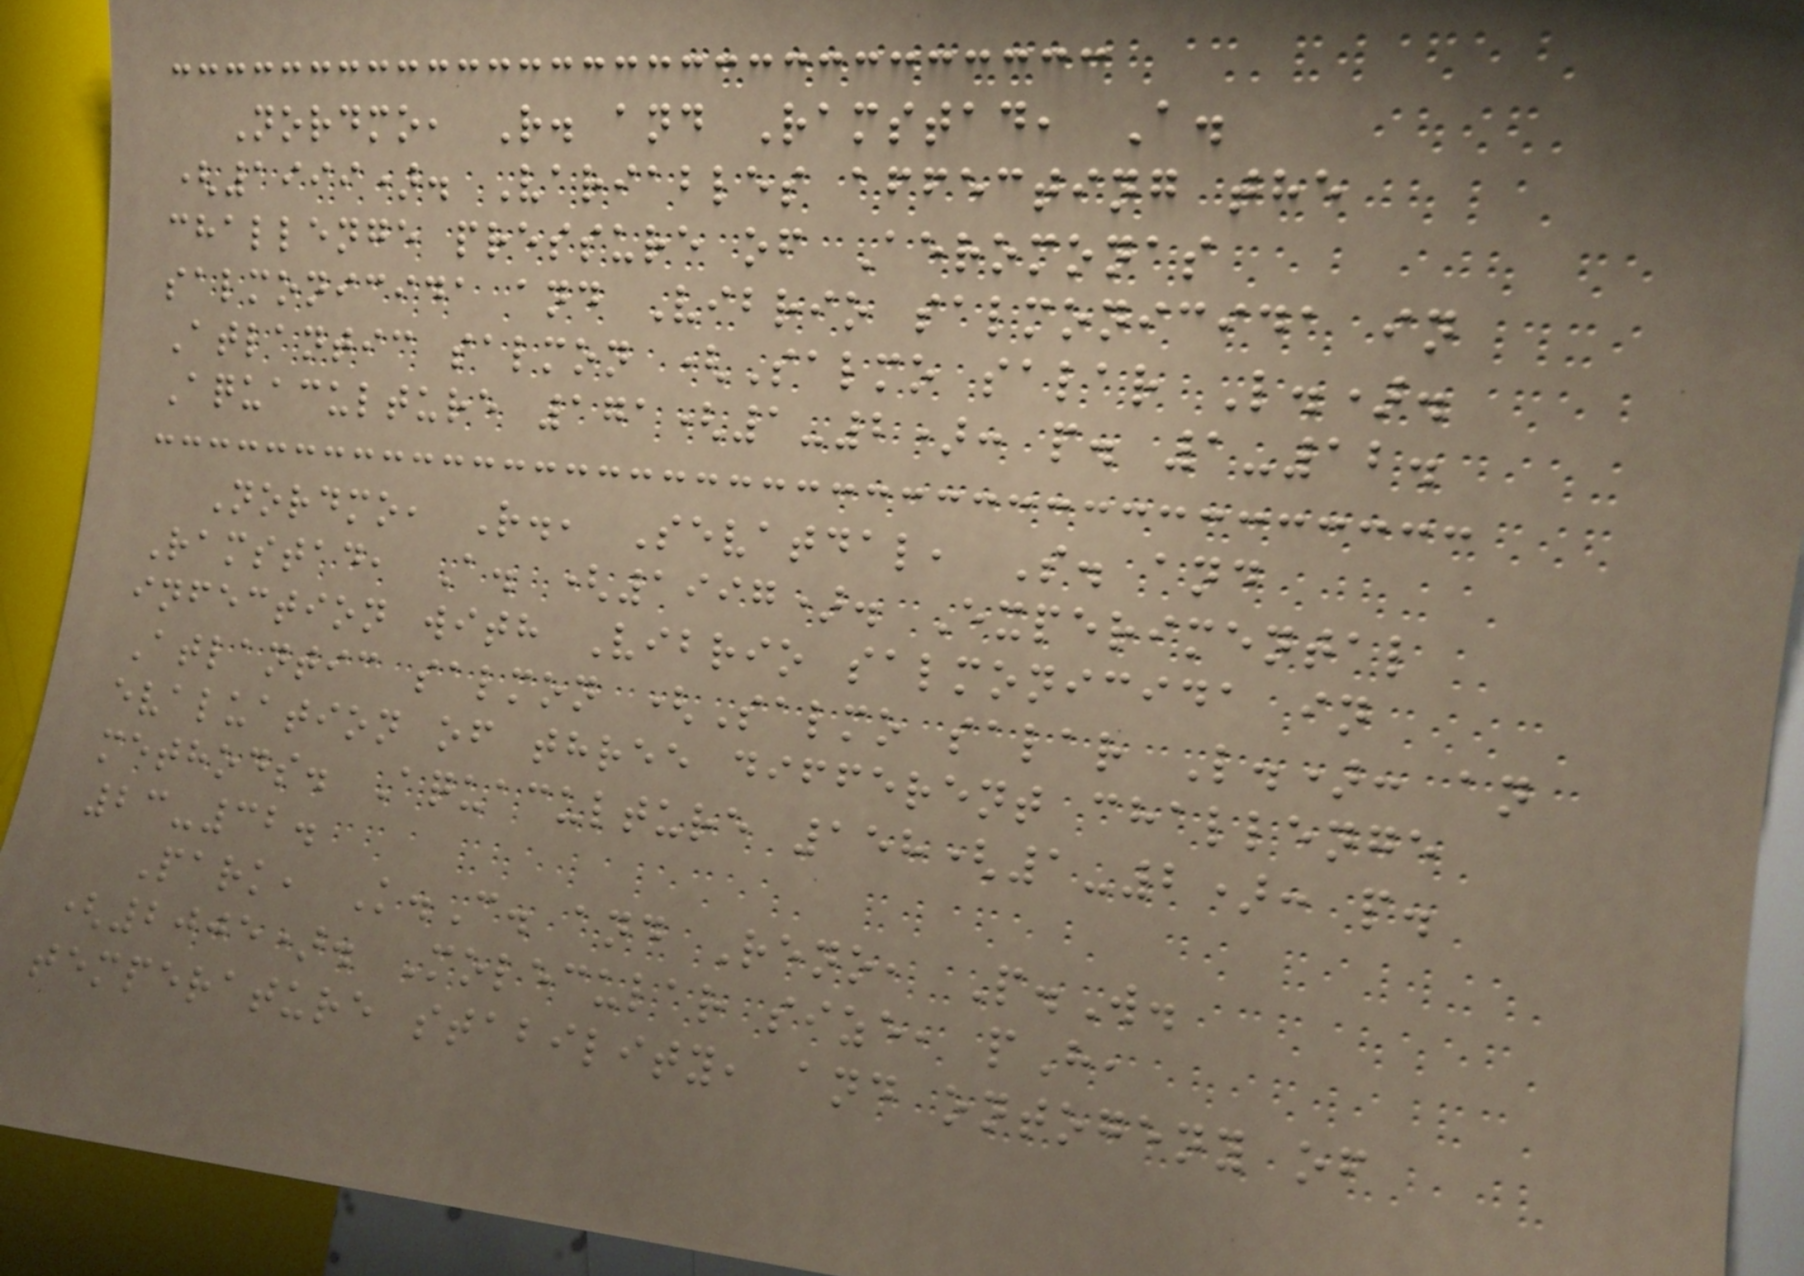Nordmo, R. and Ramstad, A.
(1999). Variables affecting the
challenge pressure of Aeromonas
salmonicida and Vibrio salmonicida in
Atlantic salmon (Salmo salar L.).
Aquaculture 171(1-2): p. 1-12.
Nordmo, R., Sevatdal, S. and
Ramstad, A. (1997). Experimental
infection with Vibrio salmonicida in
Atlantic salmon (Salmo salar L.): an
evaluation of three different challenge
methods. Aquaculture 158(1-2): p.
23-32.
Park, K.C. and Reno, P.W.
(2005). Molecular size, pH,
temperature stability, and ontogeny of
